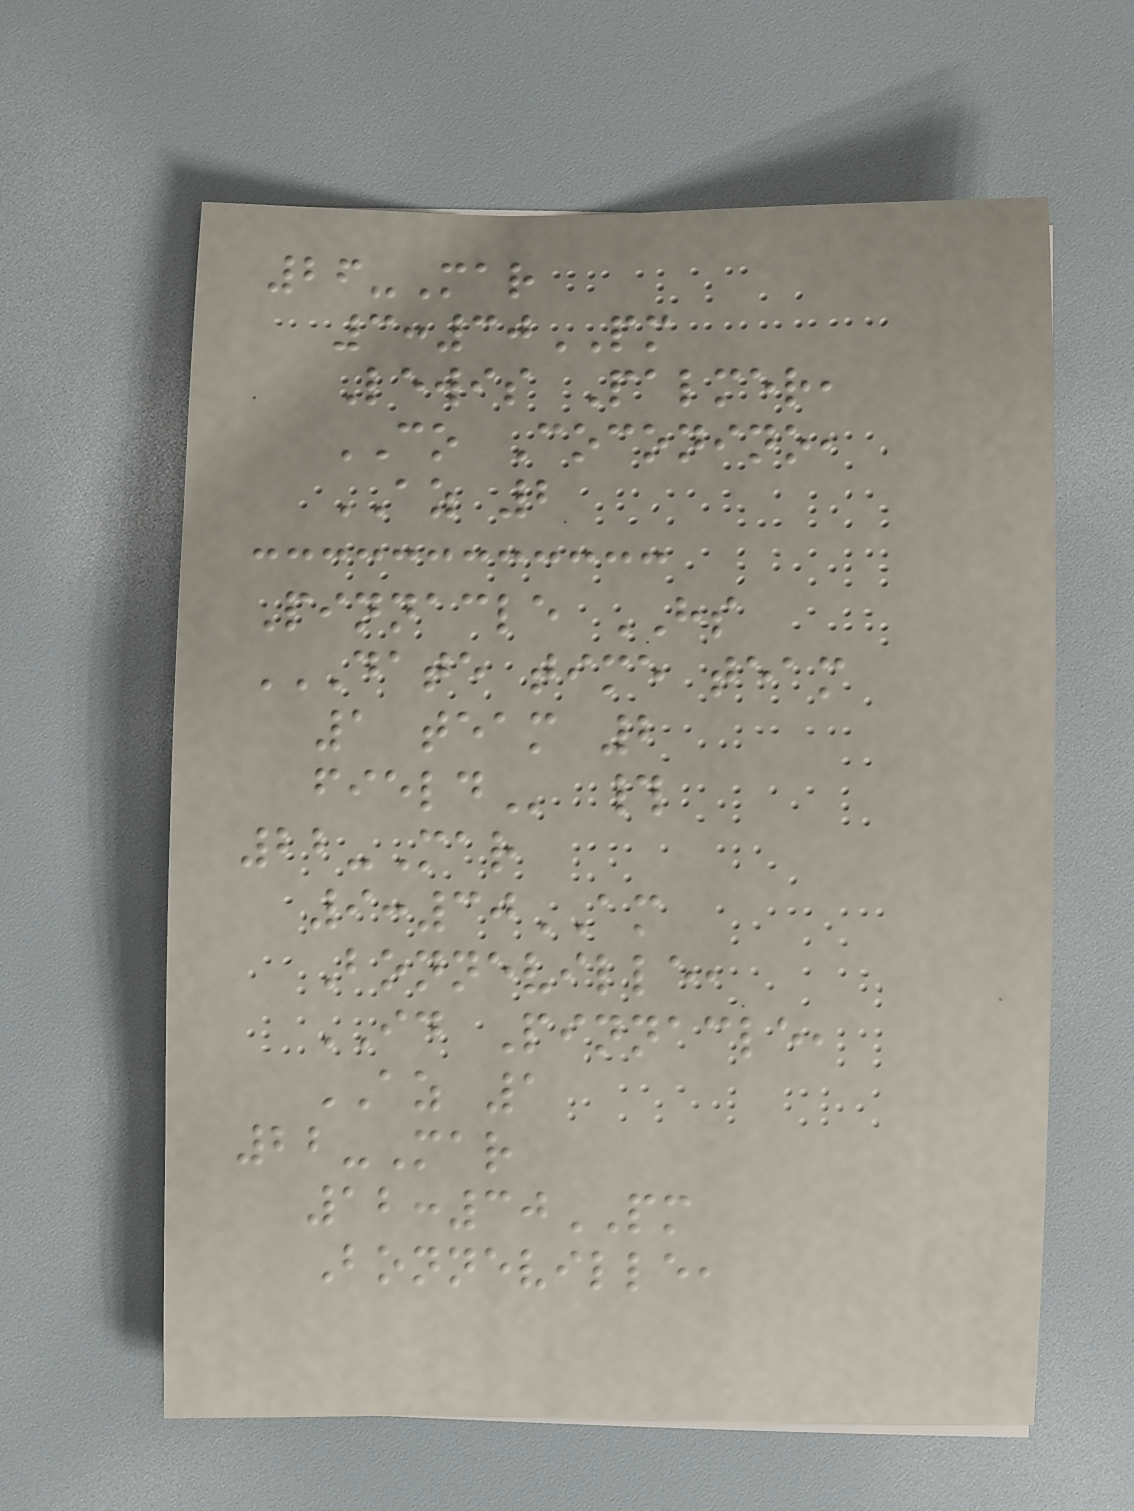26-Mar
3:30PM
Lewis Palmer,
CO Coconino,
AZ 2
Pinnacle HS
DATE TIME TEAM
1 TEAM 2
FIELD #
22-Mar
9:30AM
Bonneville,
ID Pinnacle,
AZ 1
22-Mar
12:30PM
Bonneville,
